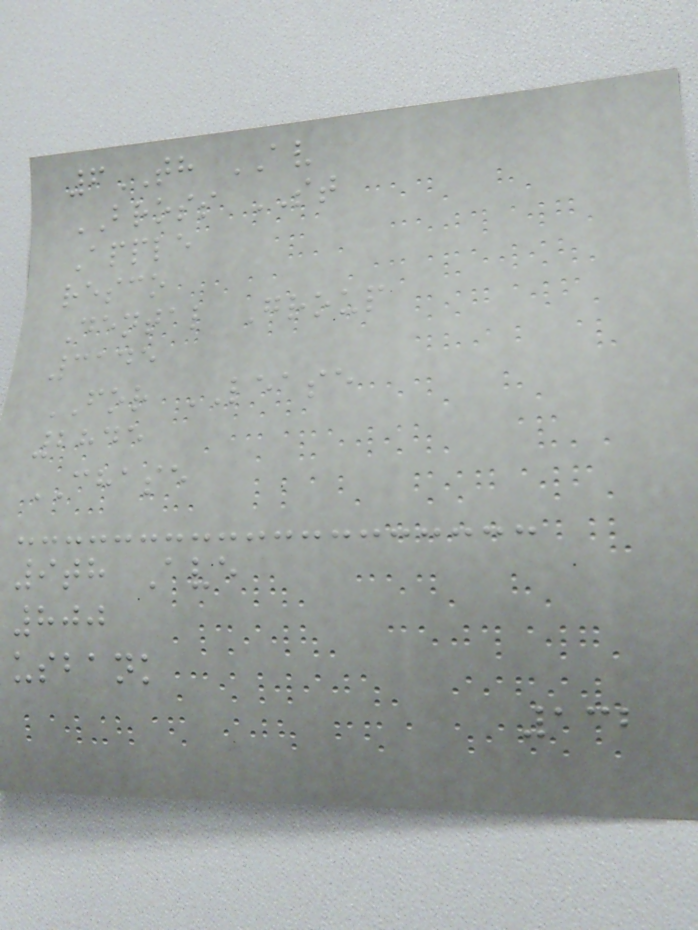6TH AV
BROSS ST
Apple
resco
Dental Group
3145
FOR LEASE
2845
CHASE
9th Ave
800
usbank
132
